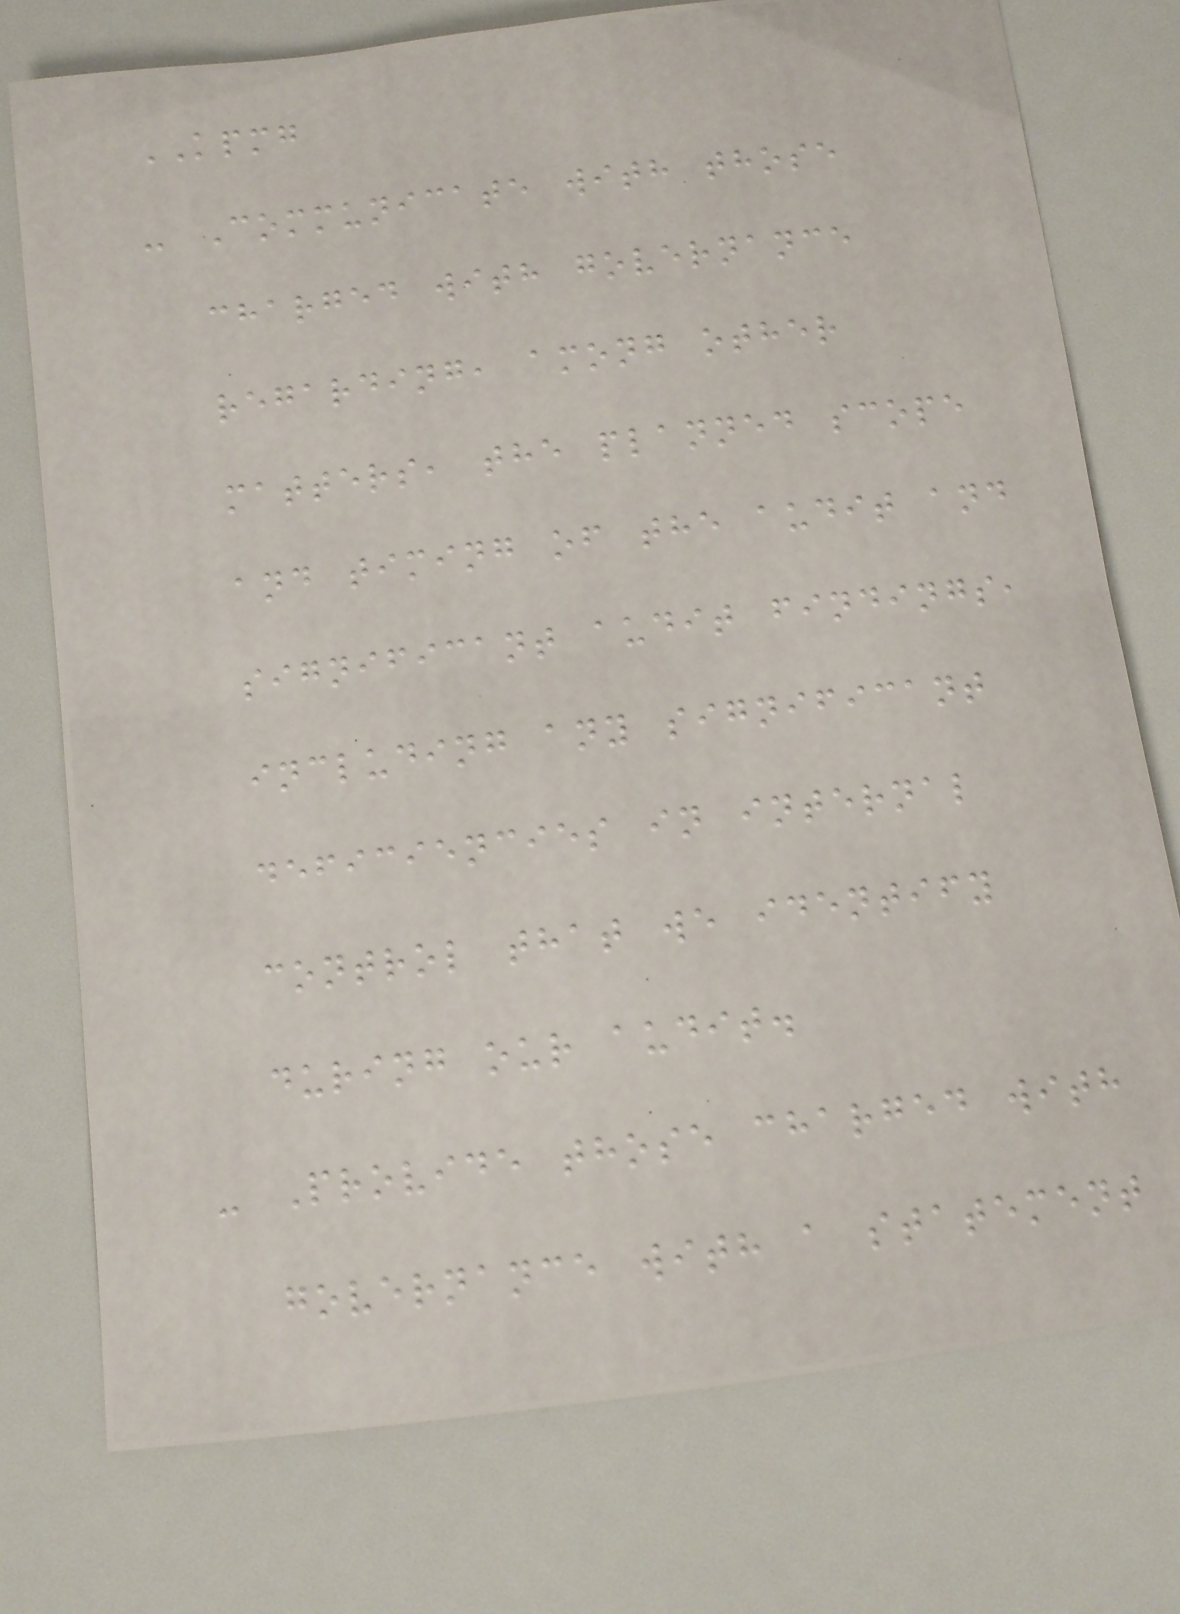KPMG
- Communicate with those
charged with governance
regarding, among other
matters, the planned scope
and timing of the audit and
significant audit findings,
including any significant
deficiencies in internal
control that we identify
during our audit.
- Provide those charged with
governance with a statement
